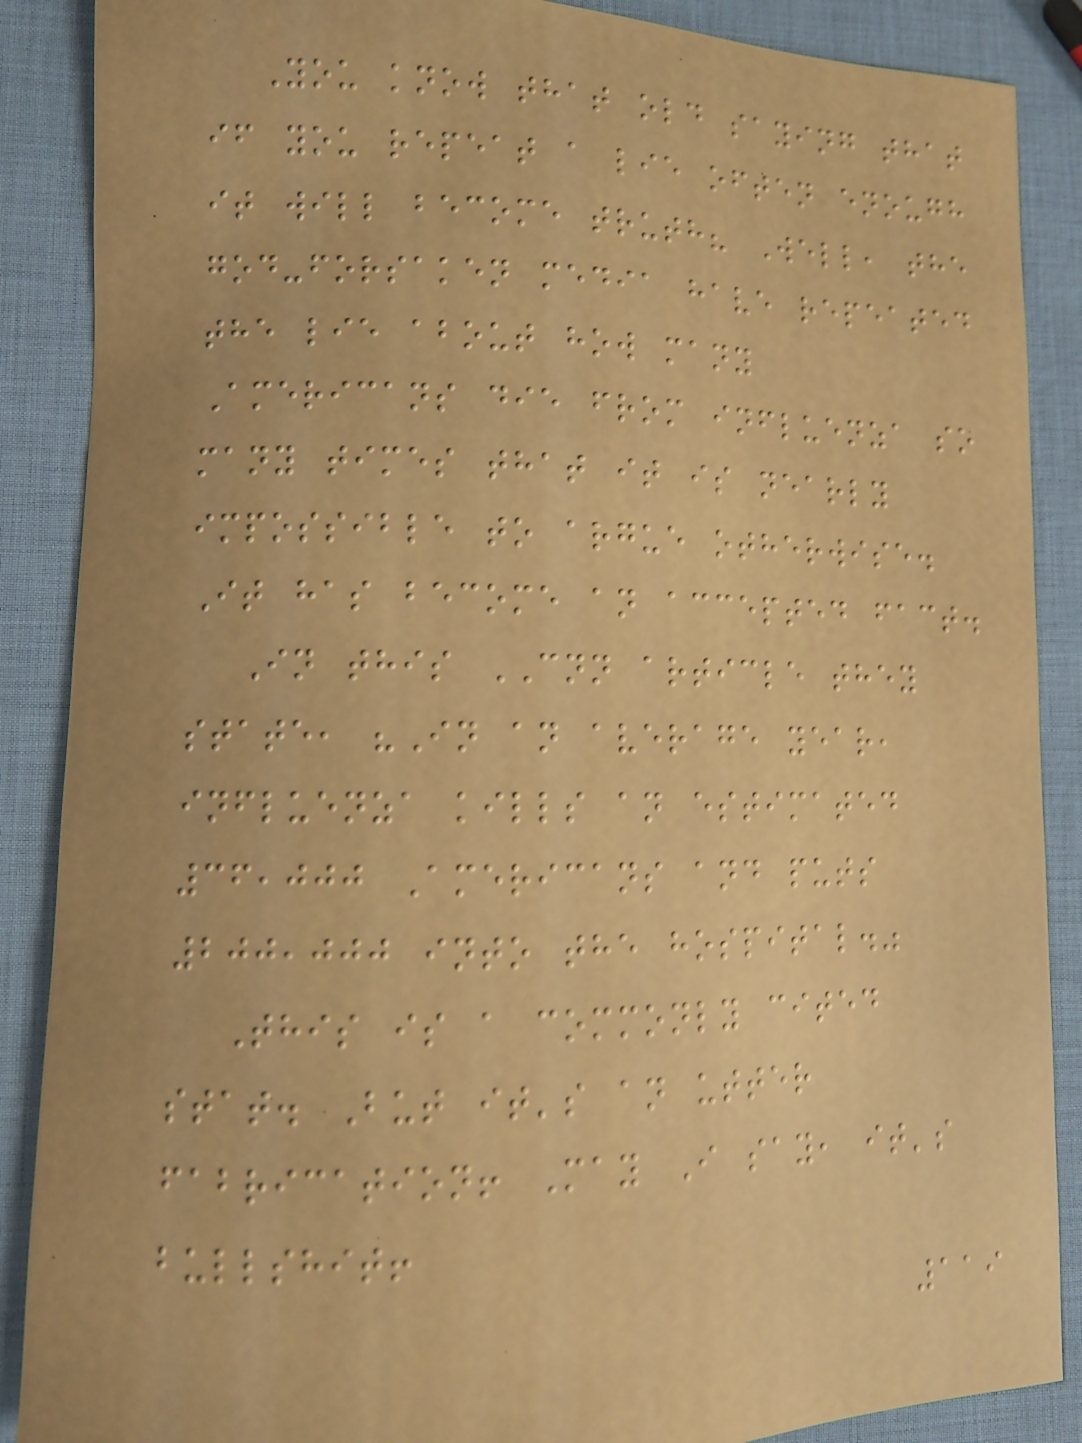You know that old saying that
if you repeat a lie often enough
it will become truth? Well, the
god-forsaken media have repeated
the lie about how many
Americans die from influenza so
many times that it is nearly
impossible to argue otherwise.
It has become an accepted fact.
In this CNN article they
state, "In an average year,
influenza kills an estimated
36,000 Americans and puts
200,000 into the hospital."
This is a commonly cited
stat. But it's an utter
fabrication! May I say, it's
bullshit!
119
